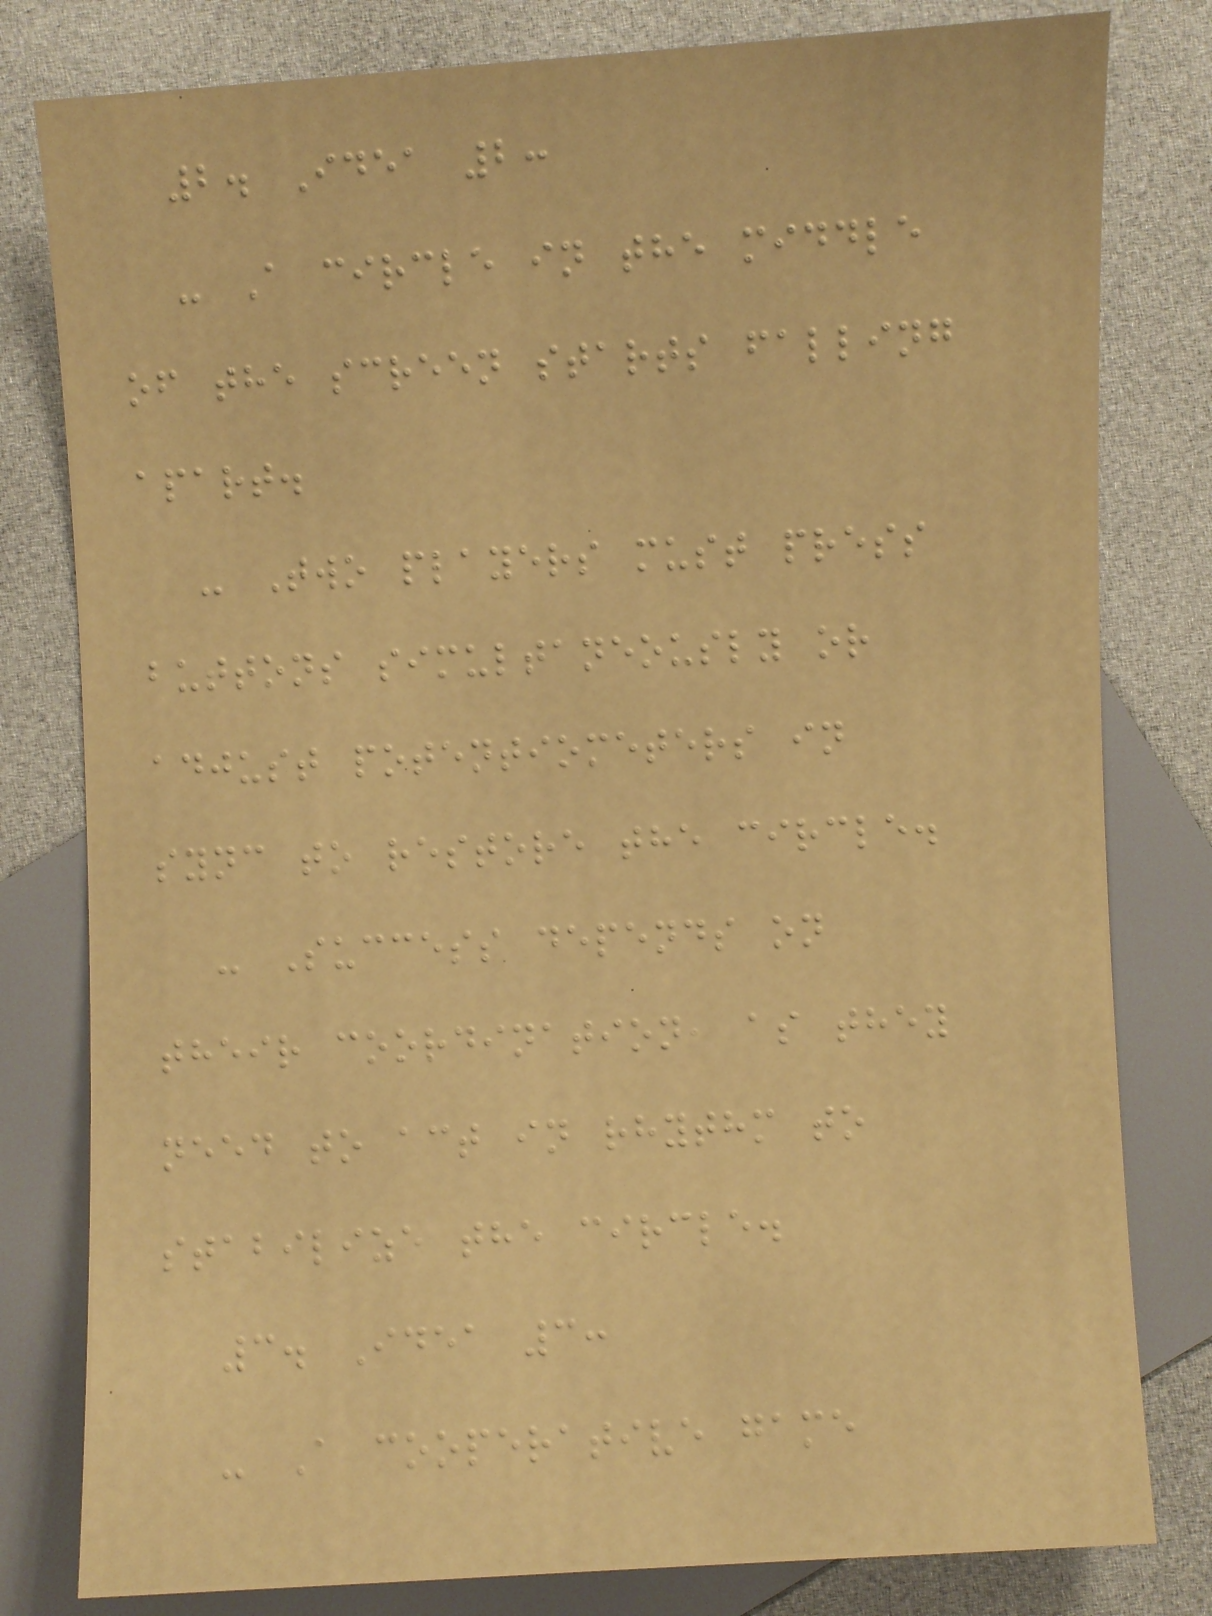2. Idea 2:
- A circle in the middle
of the screen starts falling
apart.
- Two players must press
buttons simultaneously or
adjust potentiometers in
sync to restore the circle.
- Success depends on
their coordination, as they
need to act in rhythm to
stabilize the circle.
3. Idea 3:
- A cooperative game
